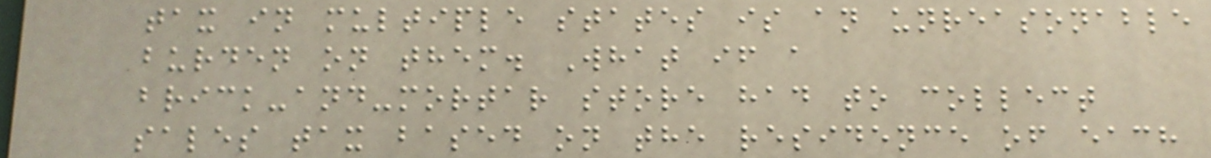tax in multiple states is an unreasonable
burden on them. What if a
brick-and-mortar store had to collect
sales tax based on the residence of each
